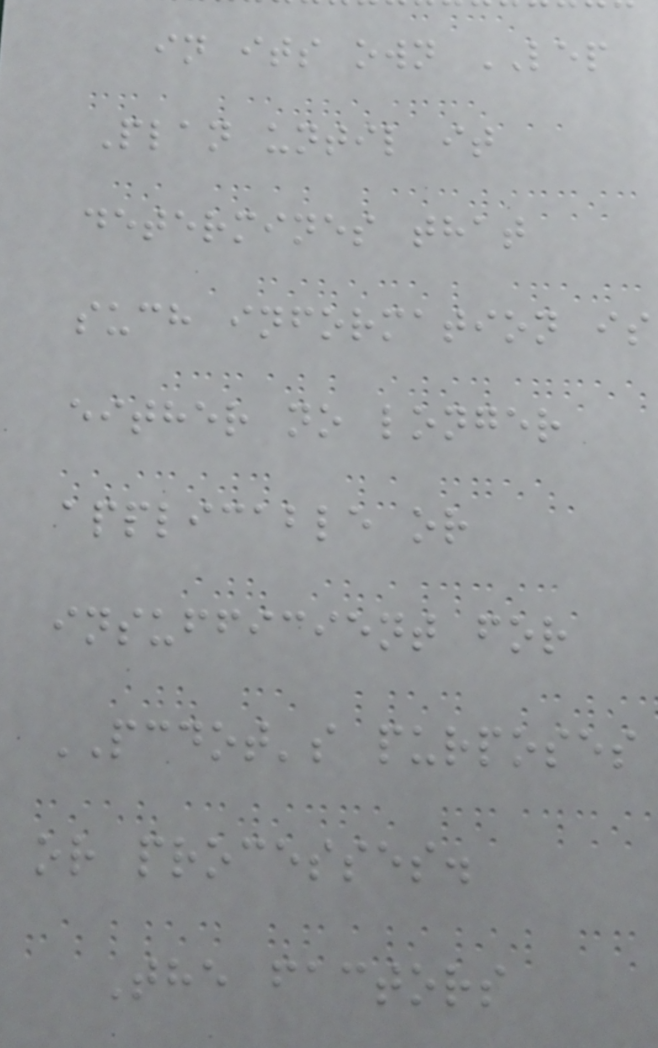in its own LEP
Plan until it
determines that
such information is
either no longer
applicable or
insufficient for
PCDOT's purposes
or processes.
The factors
